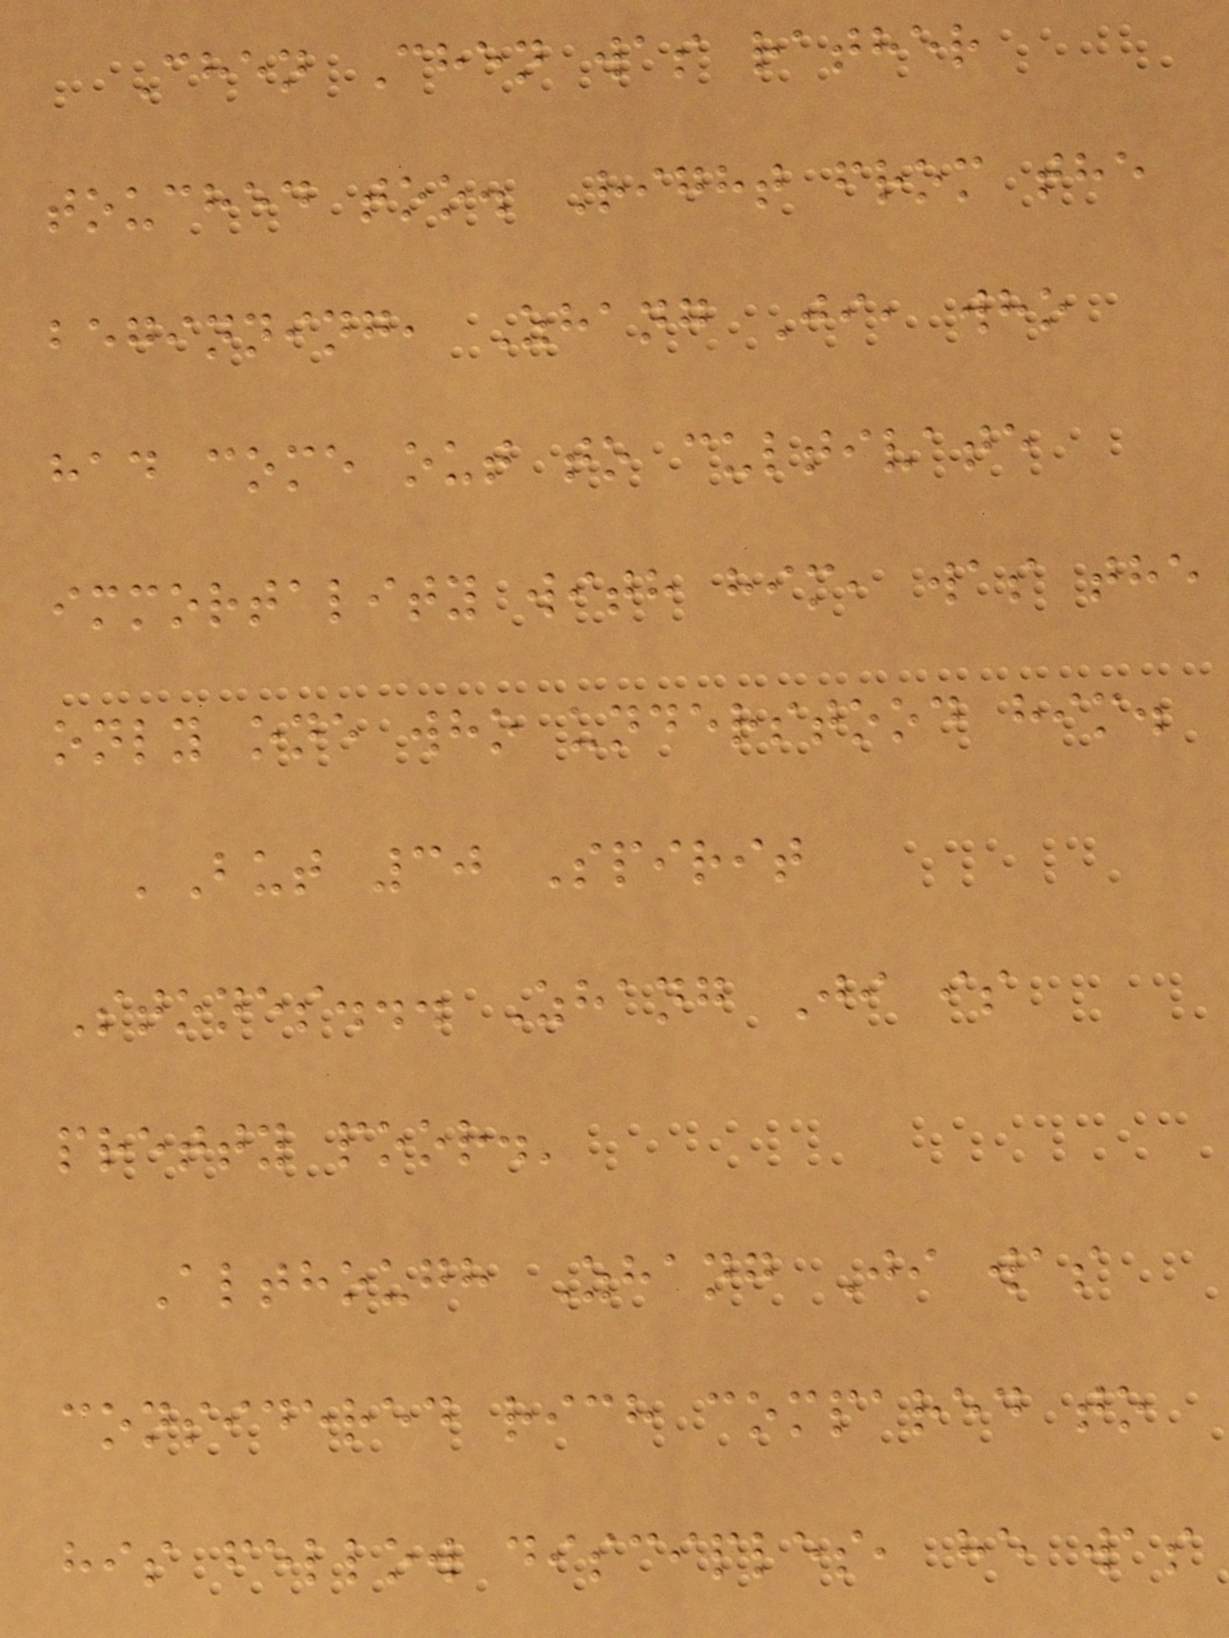Chen Chen was rather
touched too. Right from the
beginning, Zhang Ji, who
had come out to cultivate
immortality with him, was the
only one who understood him.
'But 30 Spirit
Stones... Zhang Ji is
pretty poor.'
Although Zhang Ji was
considered rich compared to
his fellow disciples, he was
